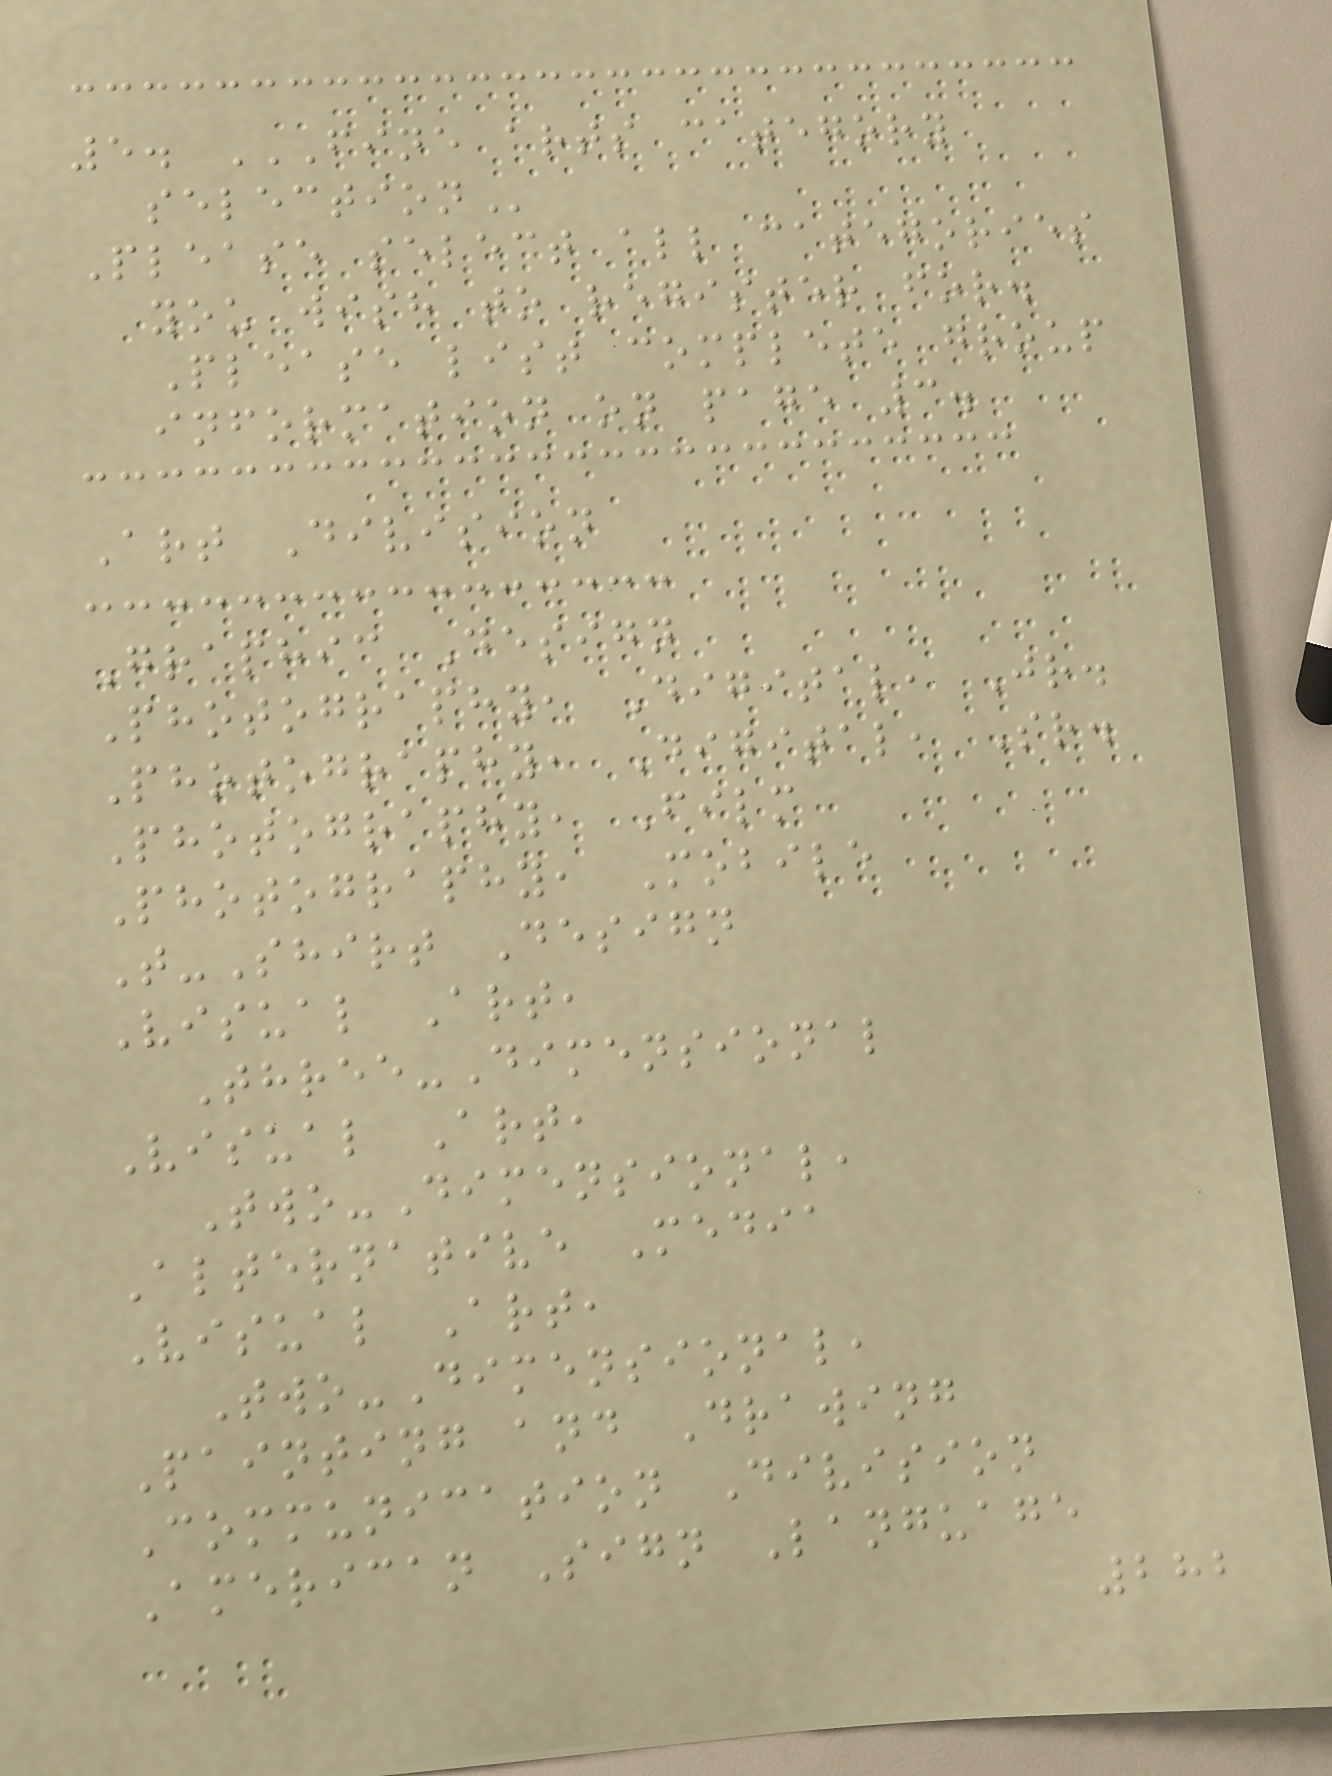5. FINE ARTS CATEGORY
SELECTION
Please select all categories
you wish to register for.
Please list complete group
information on page 3.
Art Division
Graphic Design
Photography, Digital, Jr.
Photography, Digital, Sr.
Photography, Film
Photography, Mobile
T-Shirt Design
Visual Art,
Three-Dimensional
Visual Art,
Two-Dimensional,
Alternative Media
Visual Art,
Two-Dimensional,
Painting and Drawing
Communication Division
American Sign Language
282
